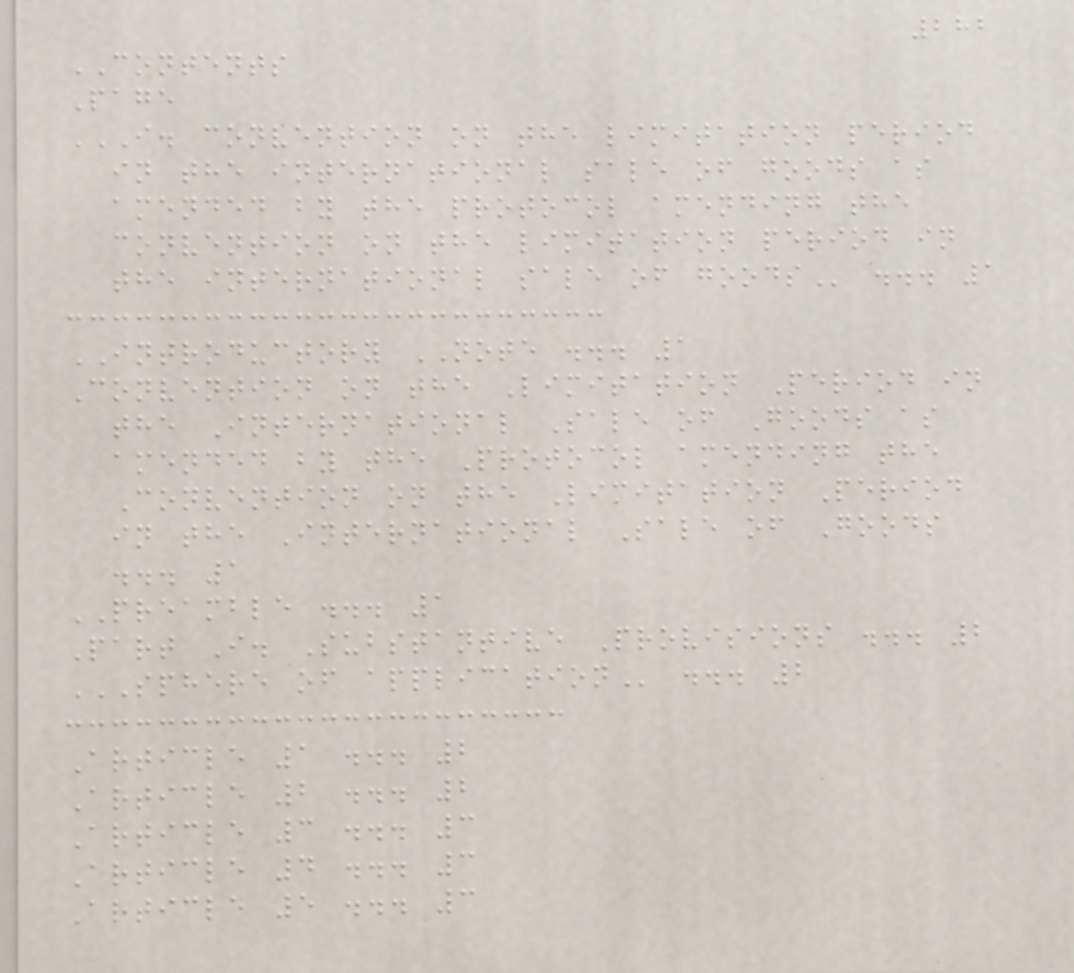282
CONTENTS
Page
I. CONVENTION ON THE LIMITATION PERIOD
IN THE INTERNATIONAL SALE OF GOODS AS
AMENDED BY THE PROTOCOL AMENDING THE
CONVENTION ON THE LIMITATION PERIOD IN
THE INTERNATIONAL SALE OF GOODS ... 1
INTRODUCTORY NOTE ... 1
Convention on the Limitation Period in
the International Sale of Goods as
amended by the Protocol amending the
Convention on the Limitation Period
in the International Sale of Goods
... 1
PREAMBLE ... 1
Part I. Substantive Provisions ... 2
SPHERE OF APPLICATION ... 2
Article 1 ... 2
Article 2 ... 2
Article 3 ... 3
Article 4 ... 3
Article 5 ... 3
